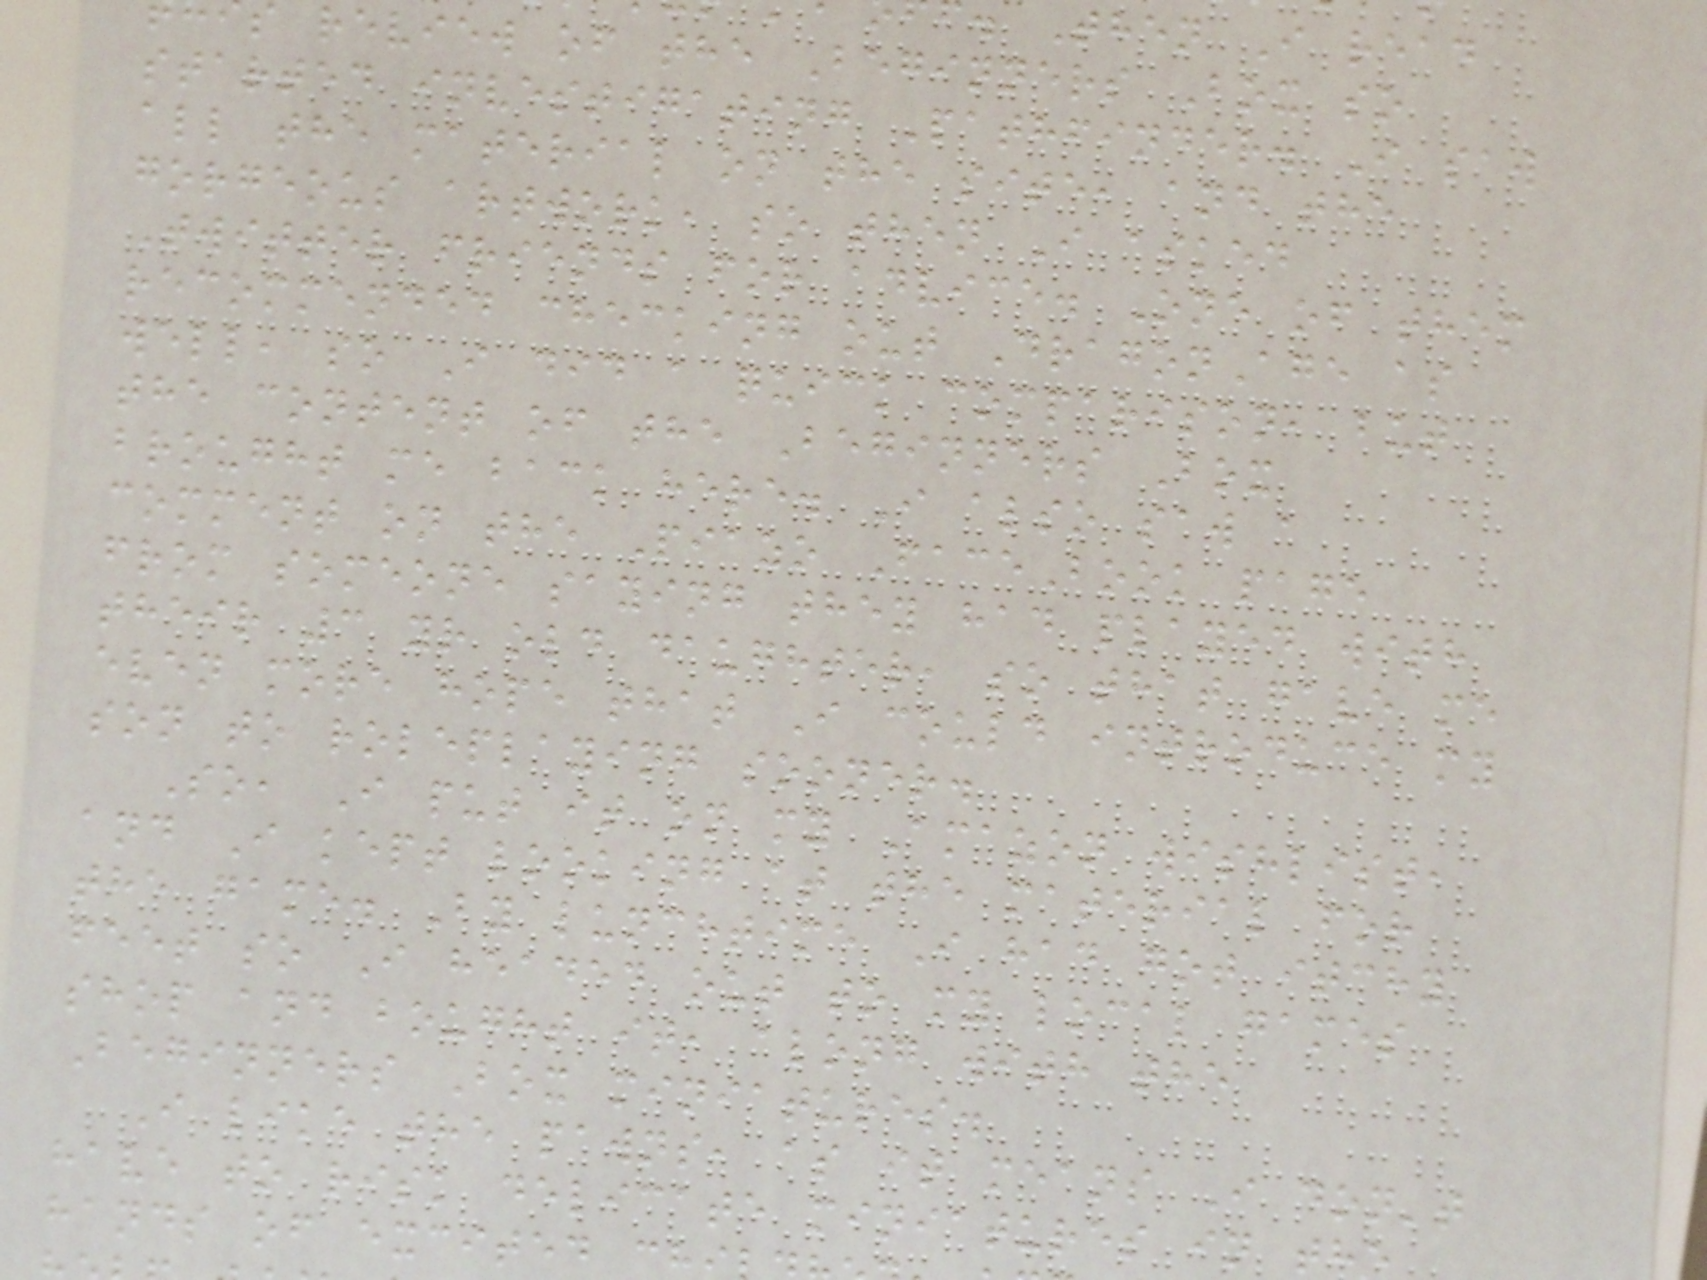. Then I read
s review of the Beginners Box so
started investigating Pathfinder. I saw
all the material on the site, and the
gorgeous artwork, so then I asked
Twitter friends for advice. One of them
recommended checking out DragonAge as
well, so I did a quick comparison, but
the content of the Beginners Box
brought me back here. I also saw a
comment on the Piazo FaceBook page
from someone saying they had played with
their 3 yr old daughter, so that gave me
even more hope that I could introduce my
son to roleplaying sooner.
So, I put it on my Amazon wishlist,
and I kept looking at the material for
the game. By lunchtime I had got itchy
feet so I headed out to my local games
shop and bought it, along with the
Beginners Box miniatures.
I like the pawns, as it means I don't
have to risk delicate miniatures in th
hands of excited c
